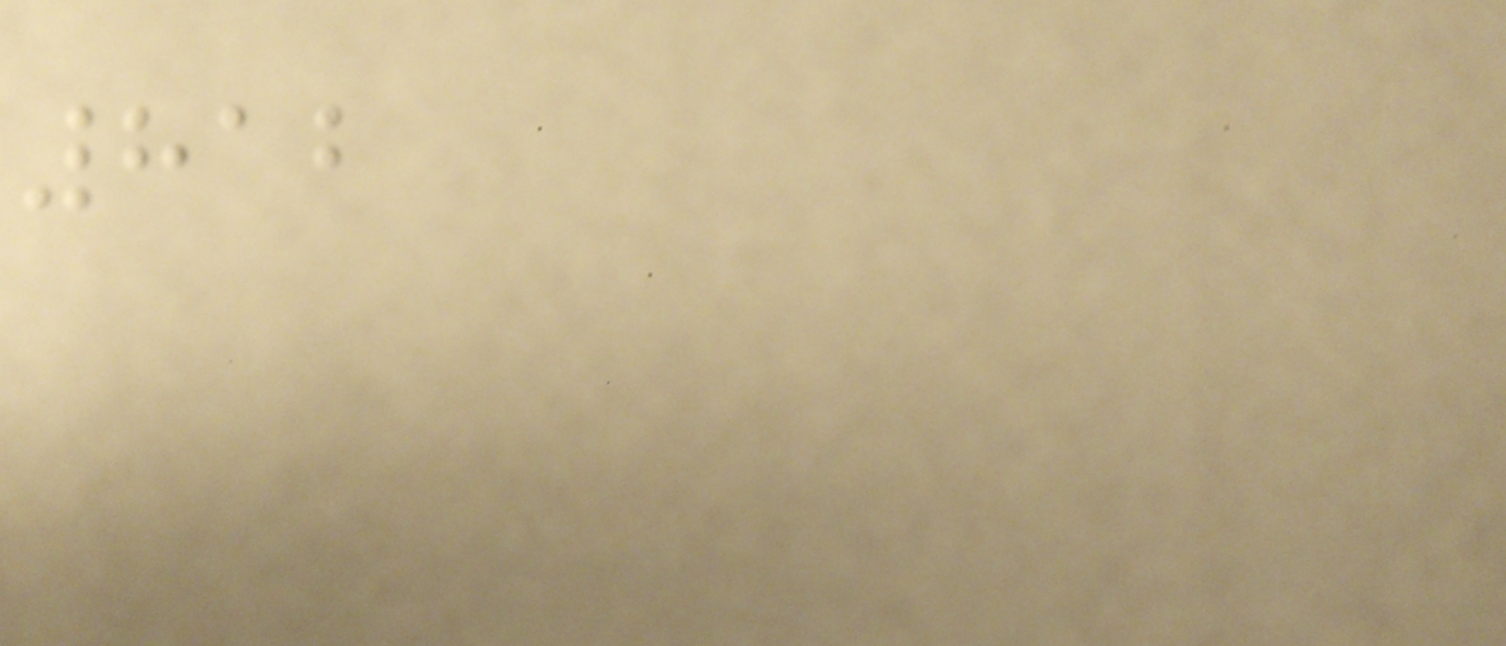812
